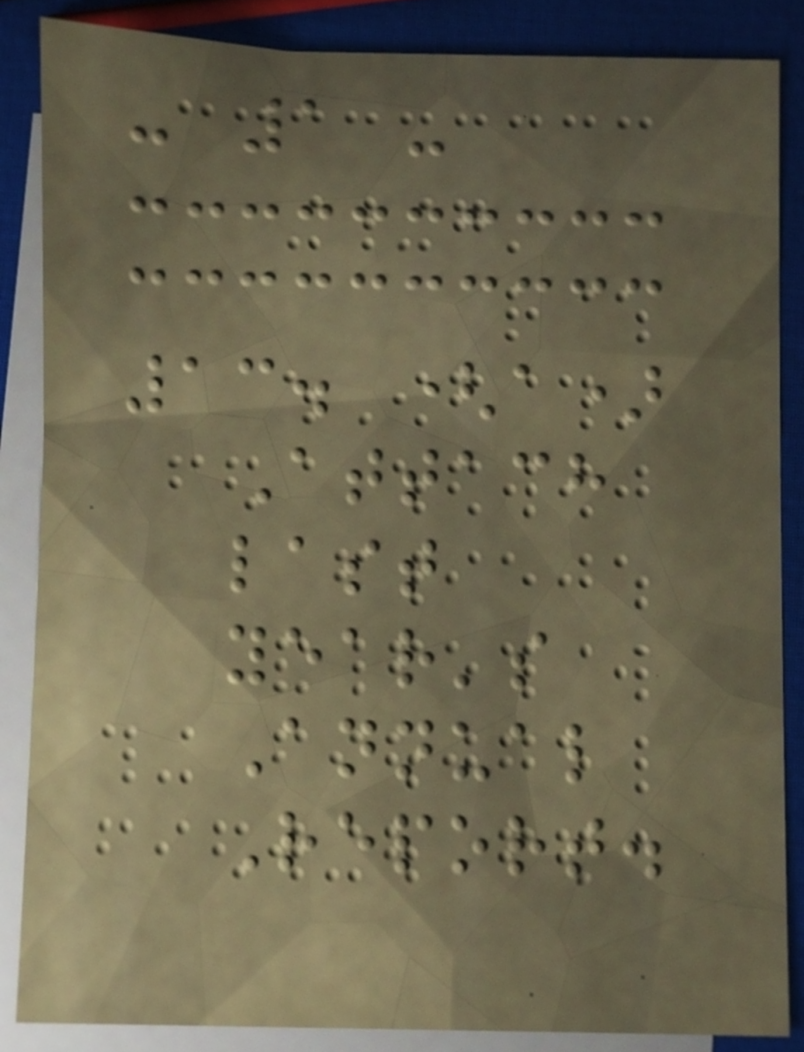- 1 -
13. (a)
Attach
last
year's
Annual
Report.
